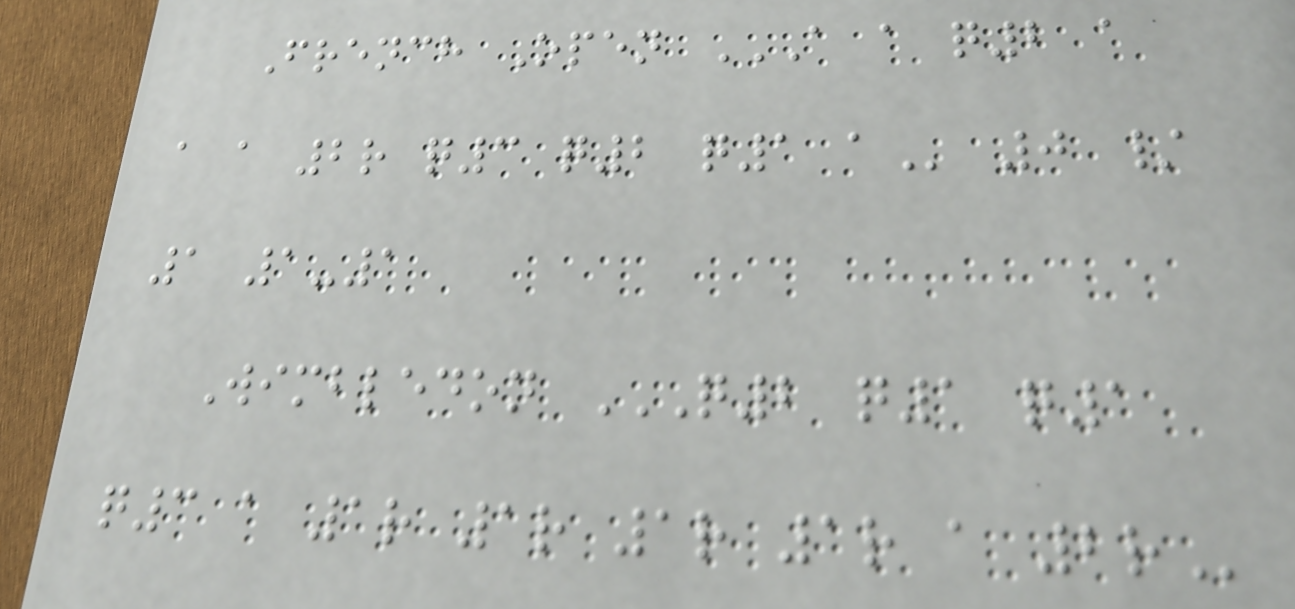French Open A A Q2 A
A A 2R Q3 Q2 Q1 A 0 /
1 1-1
Wimbledon Q2 Q1 Q1
Q3 A 1R 1R 1R 1R A 2R
